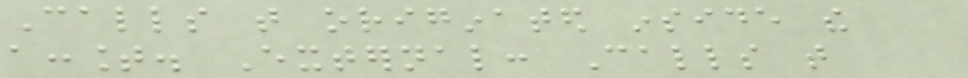Calls that originated inside the
account. External: Calls that
